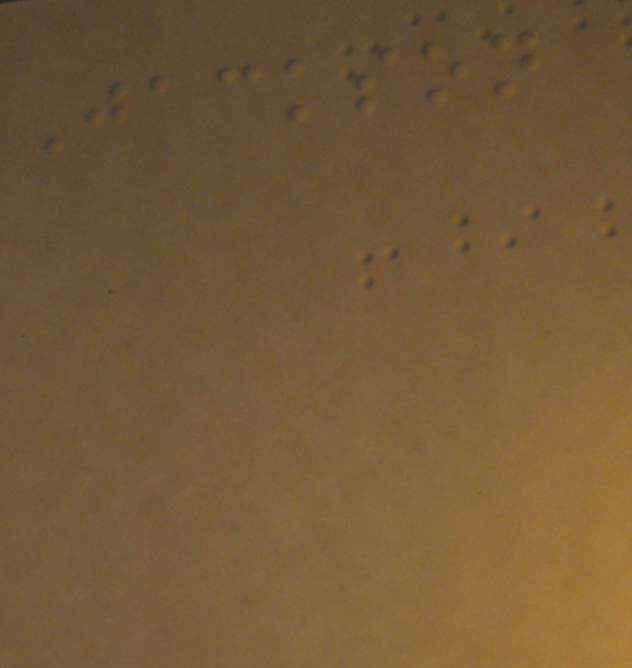Jackson
